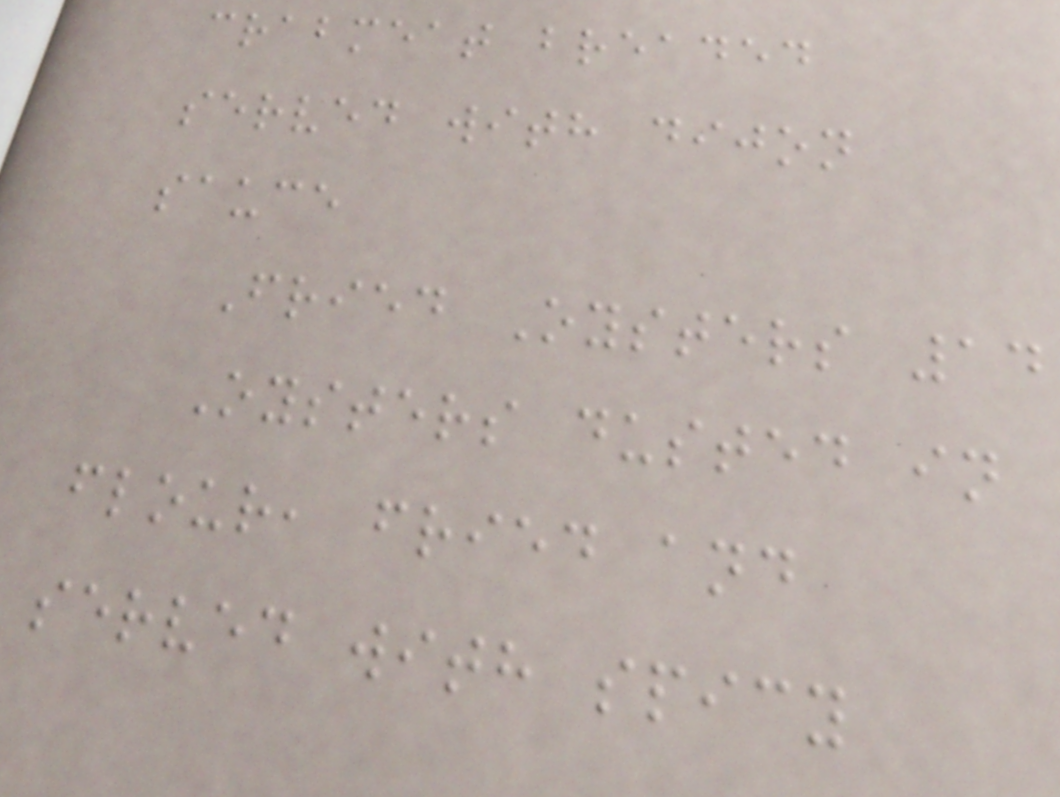crabmeat breaded
served with dijon
sauce
Fried Oysters 14
Oysters dusted in
flour, fried and
served with spicy
